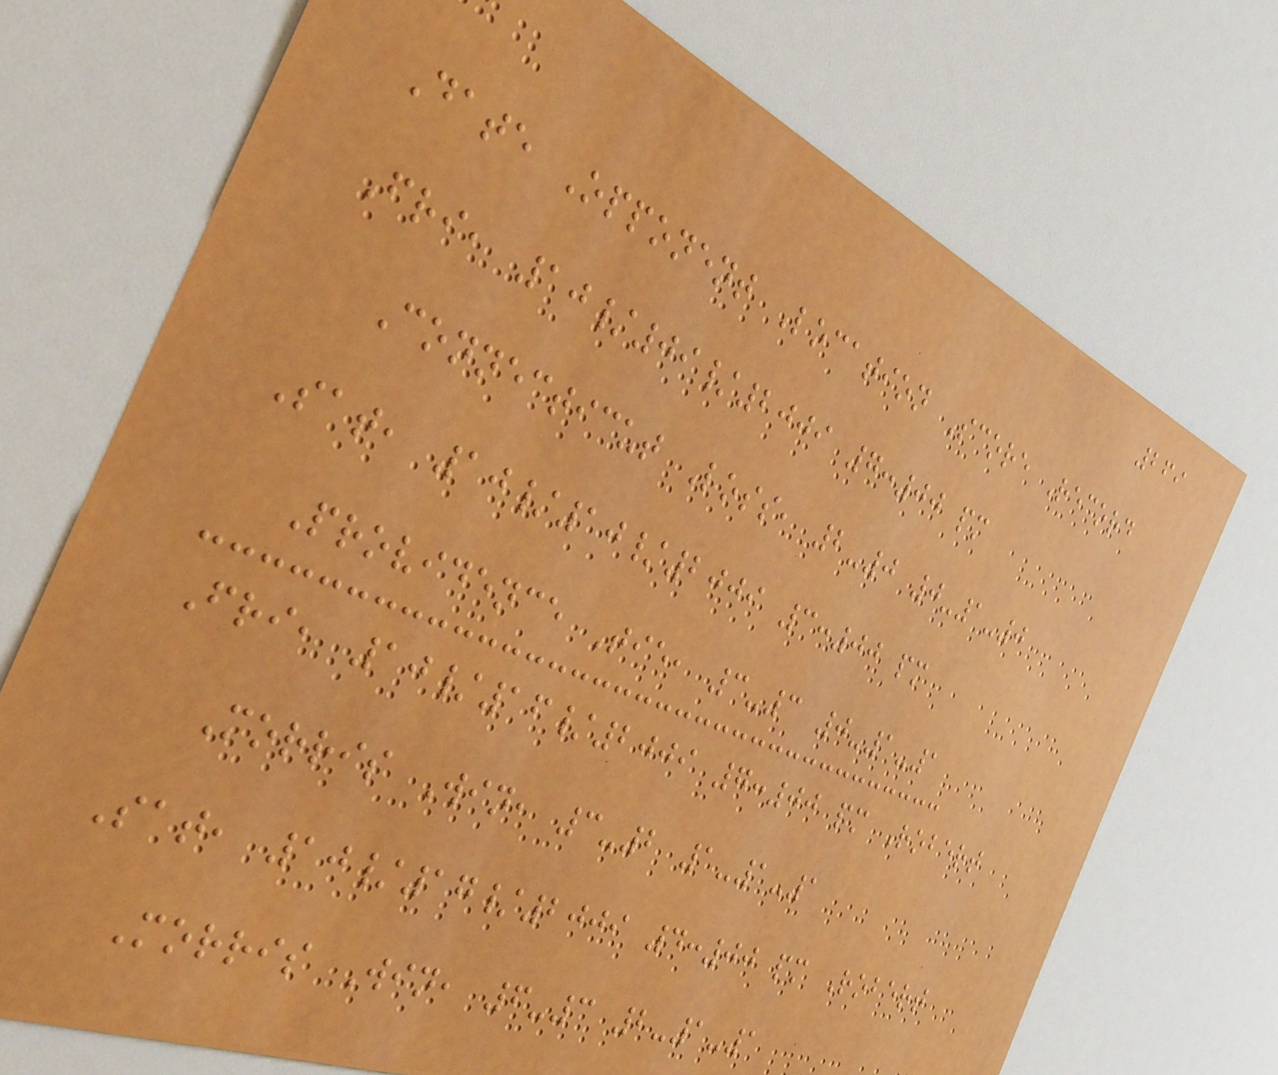269
Date Opponent Location Score Record
Fri, 10/09/2009 7:00 pm
Connecticut Loss, 2-0 0-1-0
Sat, 10/10/2009 3:00 pm
Providence Tie, 3-3 0-1-1
Fri, 10/16/2009 7:00 pm Robert
Morris Win, 3-2 1-1-1
Sat, 10/17/2009 4:00 pm Robert
Morris Win, 6-3 2-1-1
